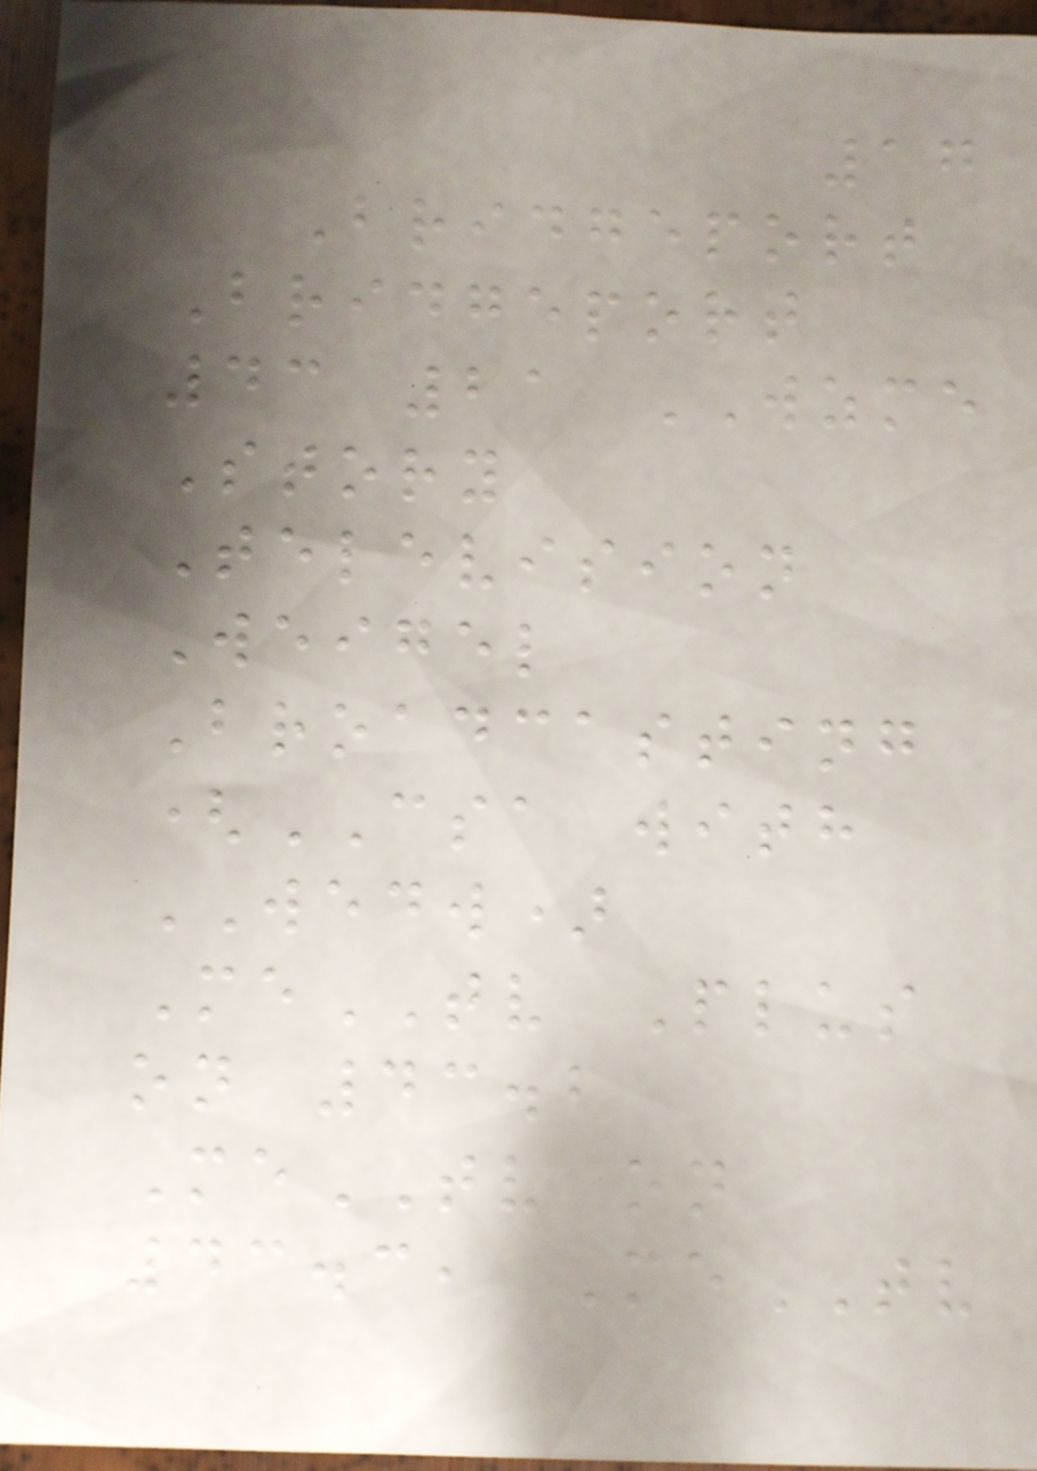17
Bridgeport
Bridgeport
43 21 WZME
Story
Television
Weigel
Broadcasting
(CSA with
WEDW)
MeTV Plus
on 43.2
MeTV on
43.3, MeTV
